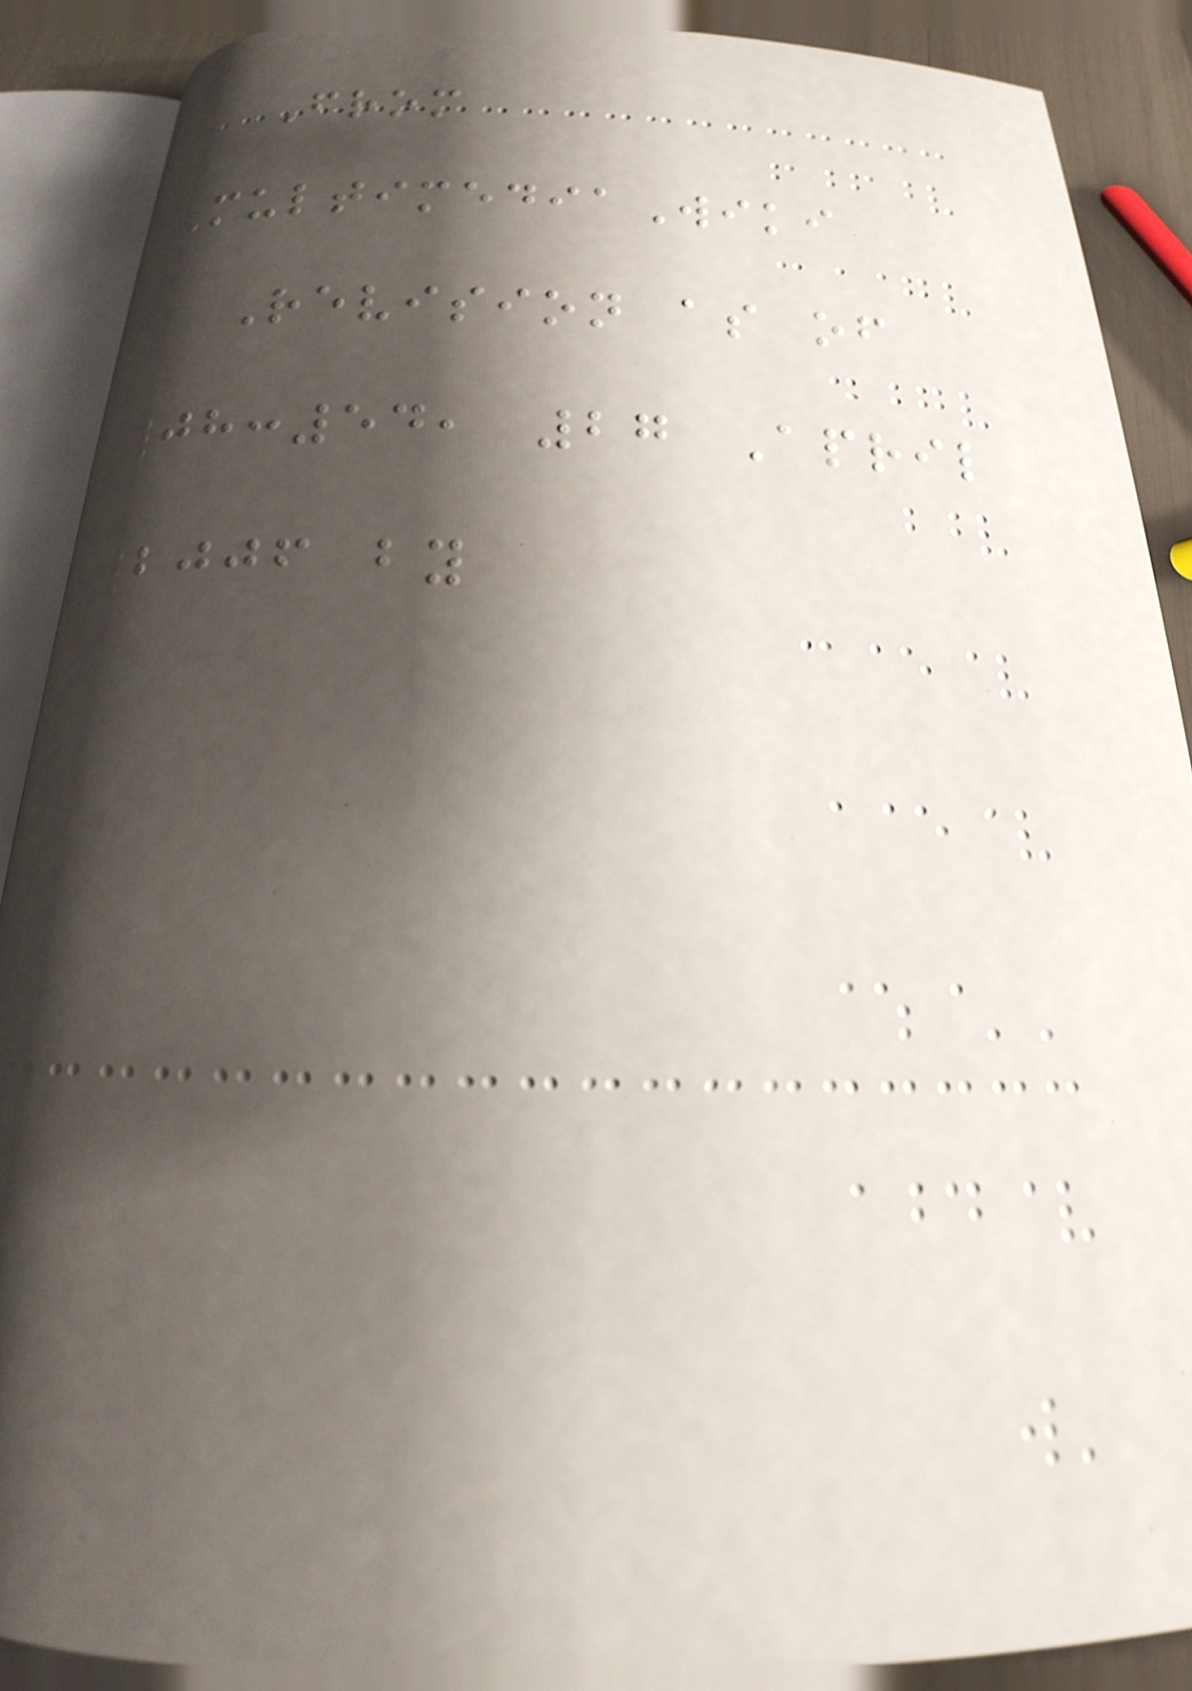From
MultimediaWiki
Revision as of
08:54, 27 April
2006 by
